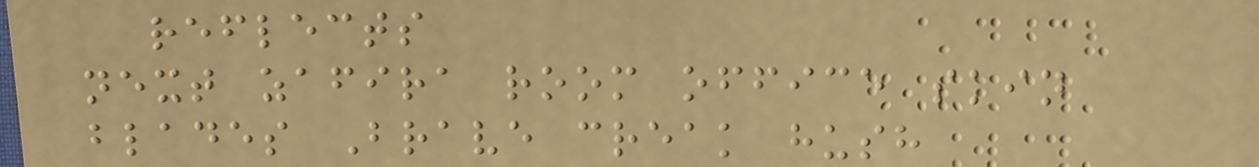reflects
next zafira room office skin
blades Brave creak hush
